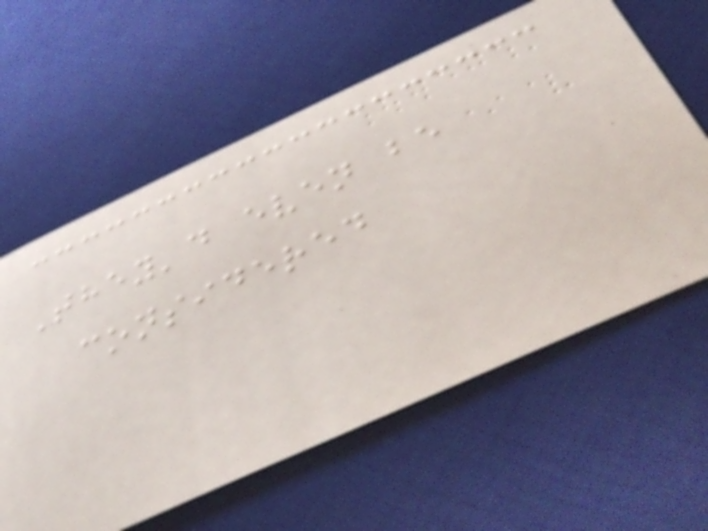They'd even be
considered
